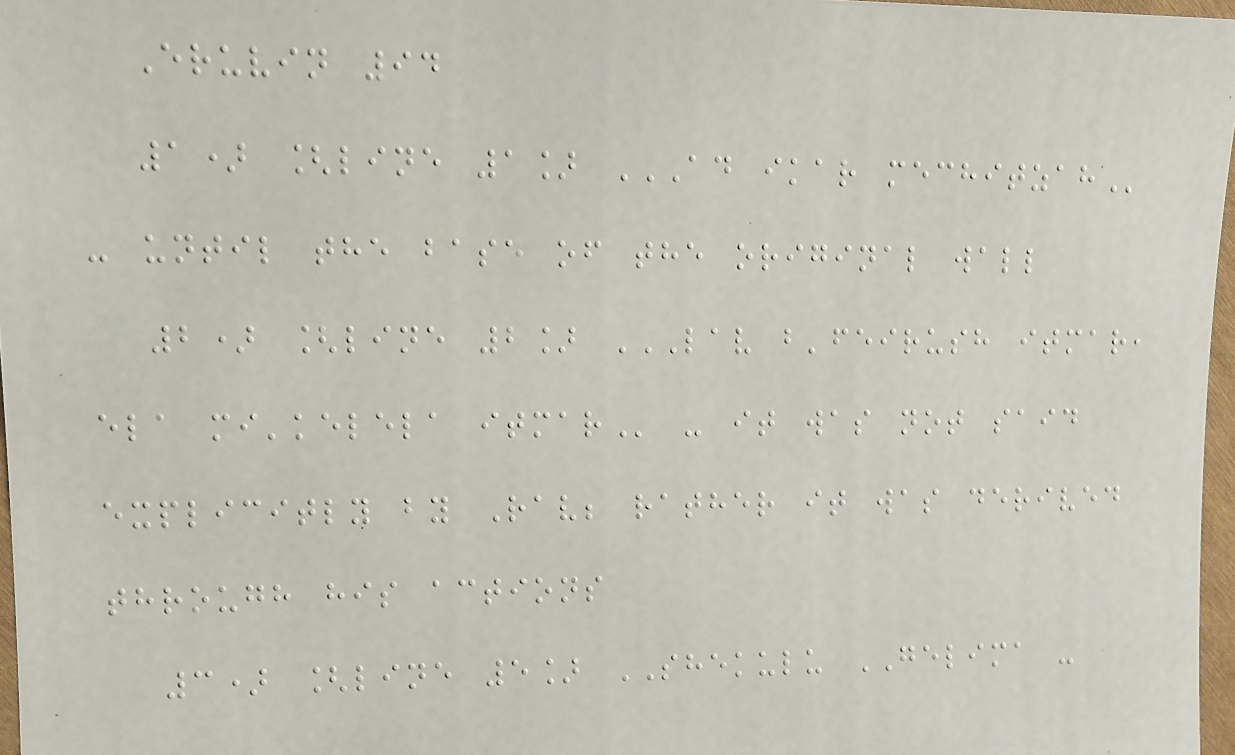Eruvin 94
1) [line 1] AD IKAR MECHITZAH
- until the base of the original wall
2) [line 2] LAV B'FEIRUSH ITMAR,
ELA MI'KELELA ITMAR - it was not said
explicitly by Rav; rather it was derived
through his actions
3) [line 5] SHEKULU GELIMA -
